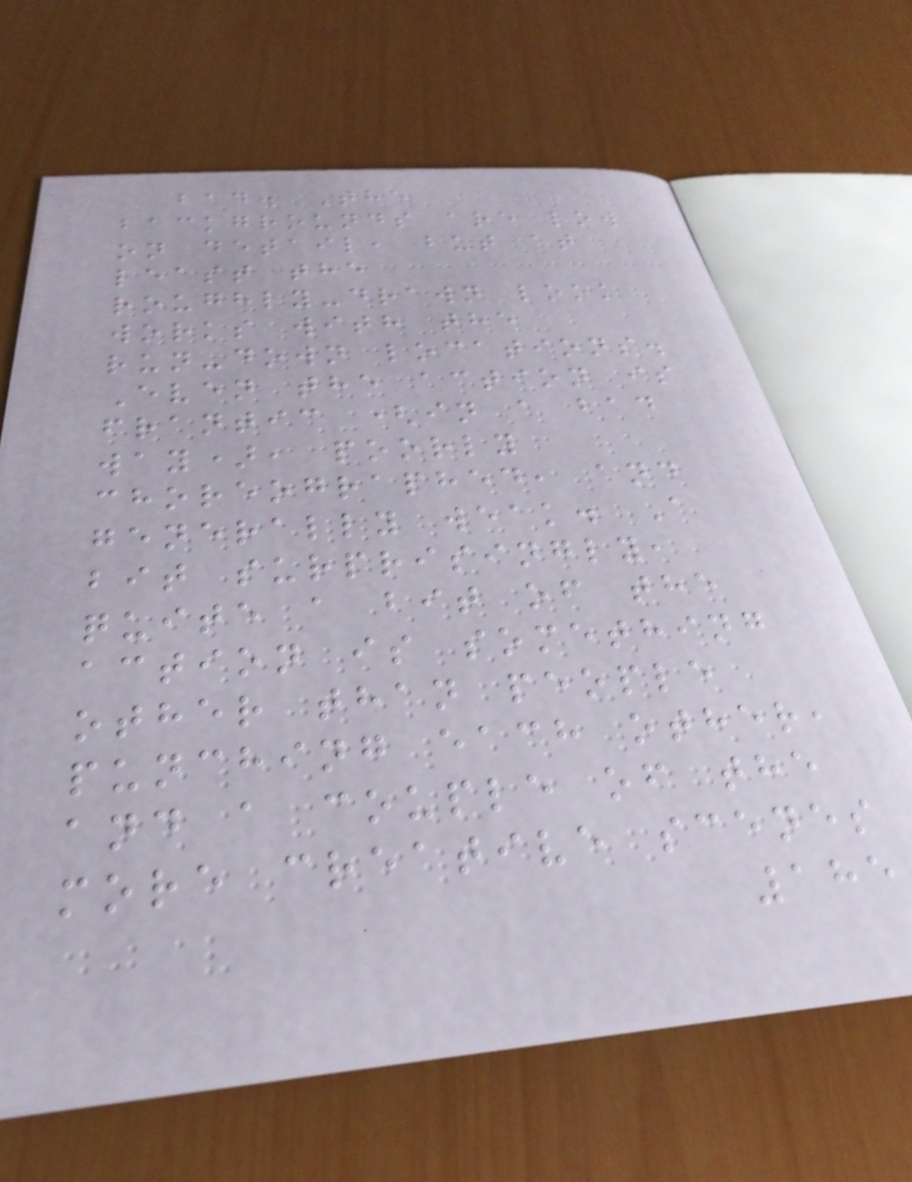bad. The
backgrounds are low
on detail, but at
least the
roughly-drawn look
works with the
run-down locations.
Even the action is
frantic (in a bad
way), poorly
choreographed, and
generally weak. A
bit surprisingly,
quite a bit of the
action is something
other than people
punching each other,
and a couple of the
more creative scenes
185
